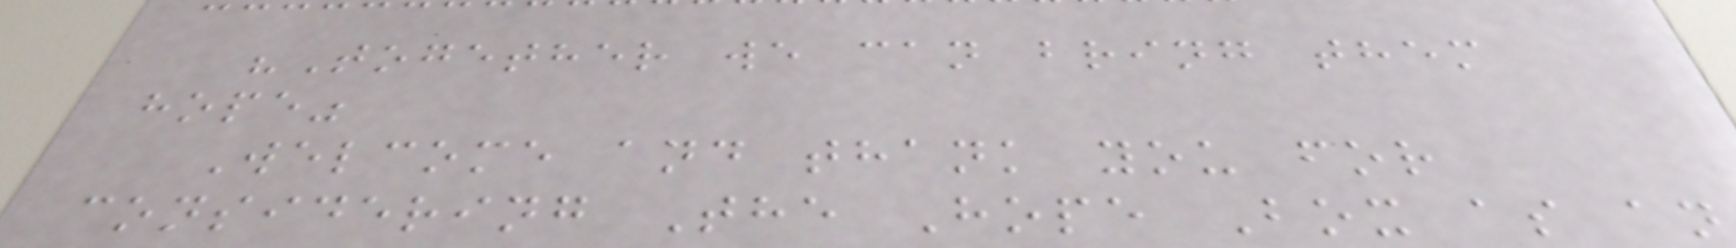"Together we can bring them
hope"
Welcome and thank you for
considering The Hope Box as an
